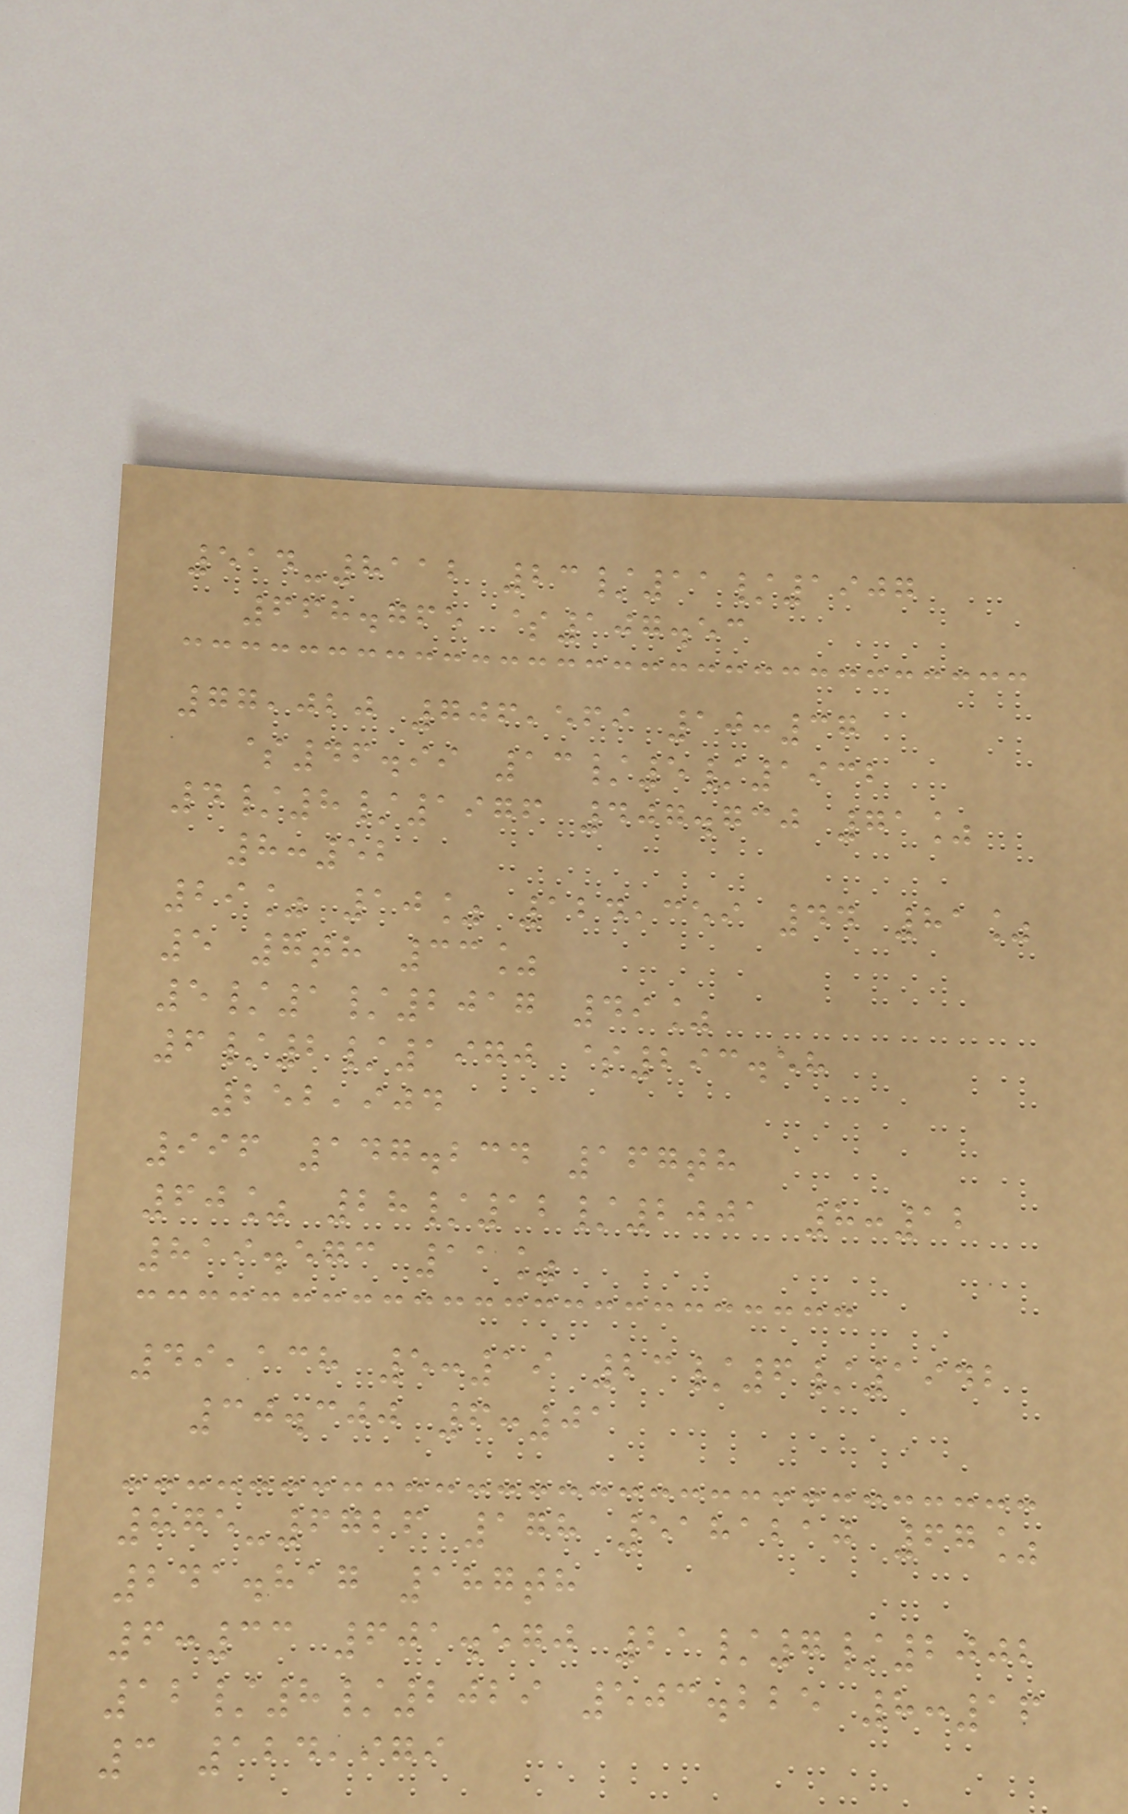514-8112 23/11/1907
668.765 $107.53
77,020 706,569 10:37
$46.99 13/5/1932
4/8/1976 407.730 71%
8:52
29% 10% 124,359 44 81%
5 7th 33%
5/1/2017 49%
6/2/1970 $293.58
252,904
996 147.234 167th
60% 28/12/2001 8:12
819.573 11%
49,138 5:19 23/6/1942
30.300 6:01
875-6726 178 5181210 67%
241.817 187th
6:33 601.570 21/7/2002
12/8/2029 503.225 8:16
3 124,979
